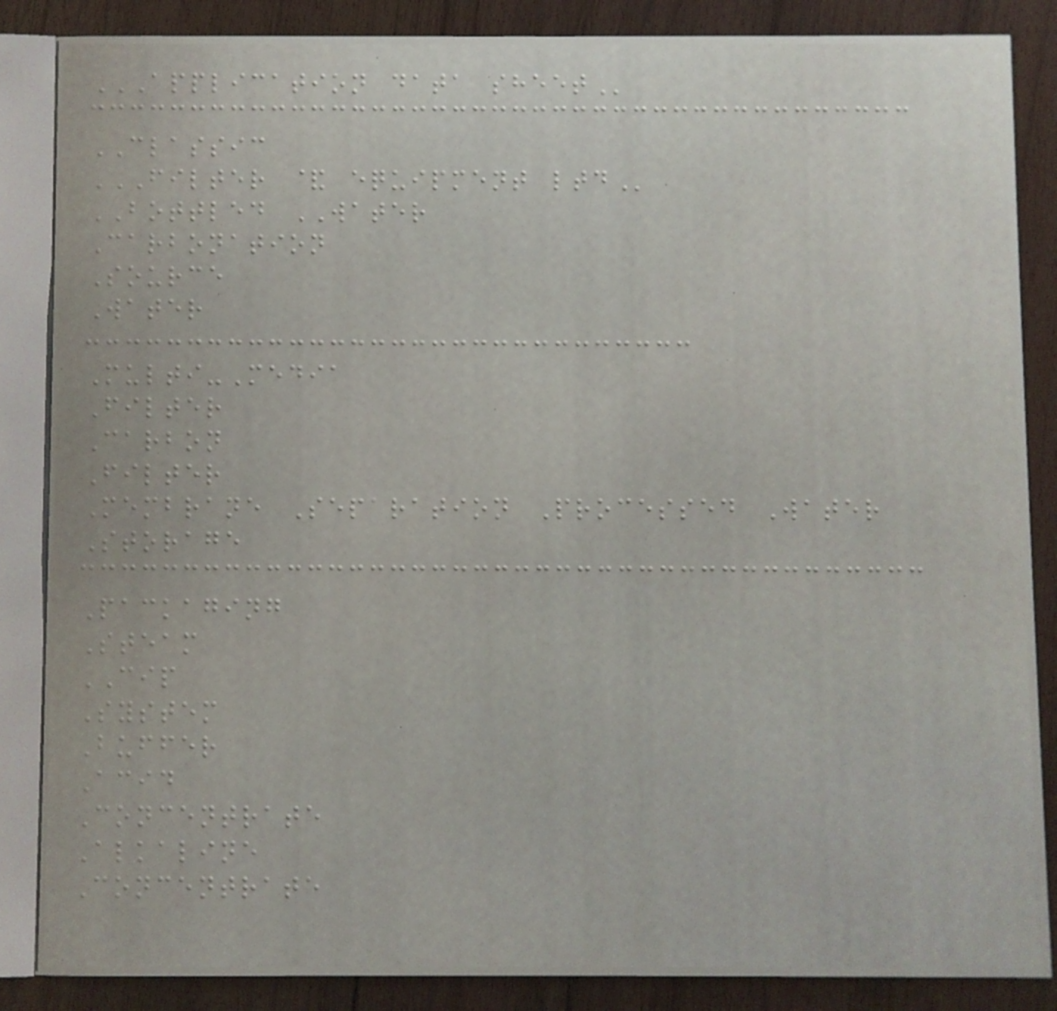APPLICATION DATA SHEET
CLASSIC
FILTER & EQUIPMENT LTD
BOTTLED WATER
Carbonation
Source
Water
Multi-Media
Filter
Carbon
Filter
Membrane Separation Processed Water
Storage
Packaging
Steam
CIP
System
Buffer
Acid
Concentrate
Alkaline
Concentrate
